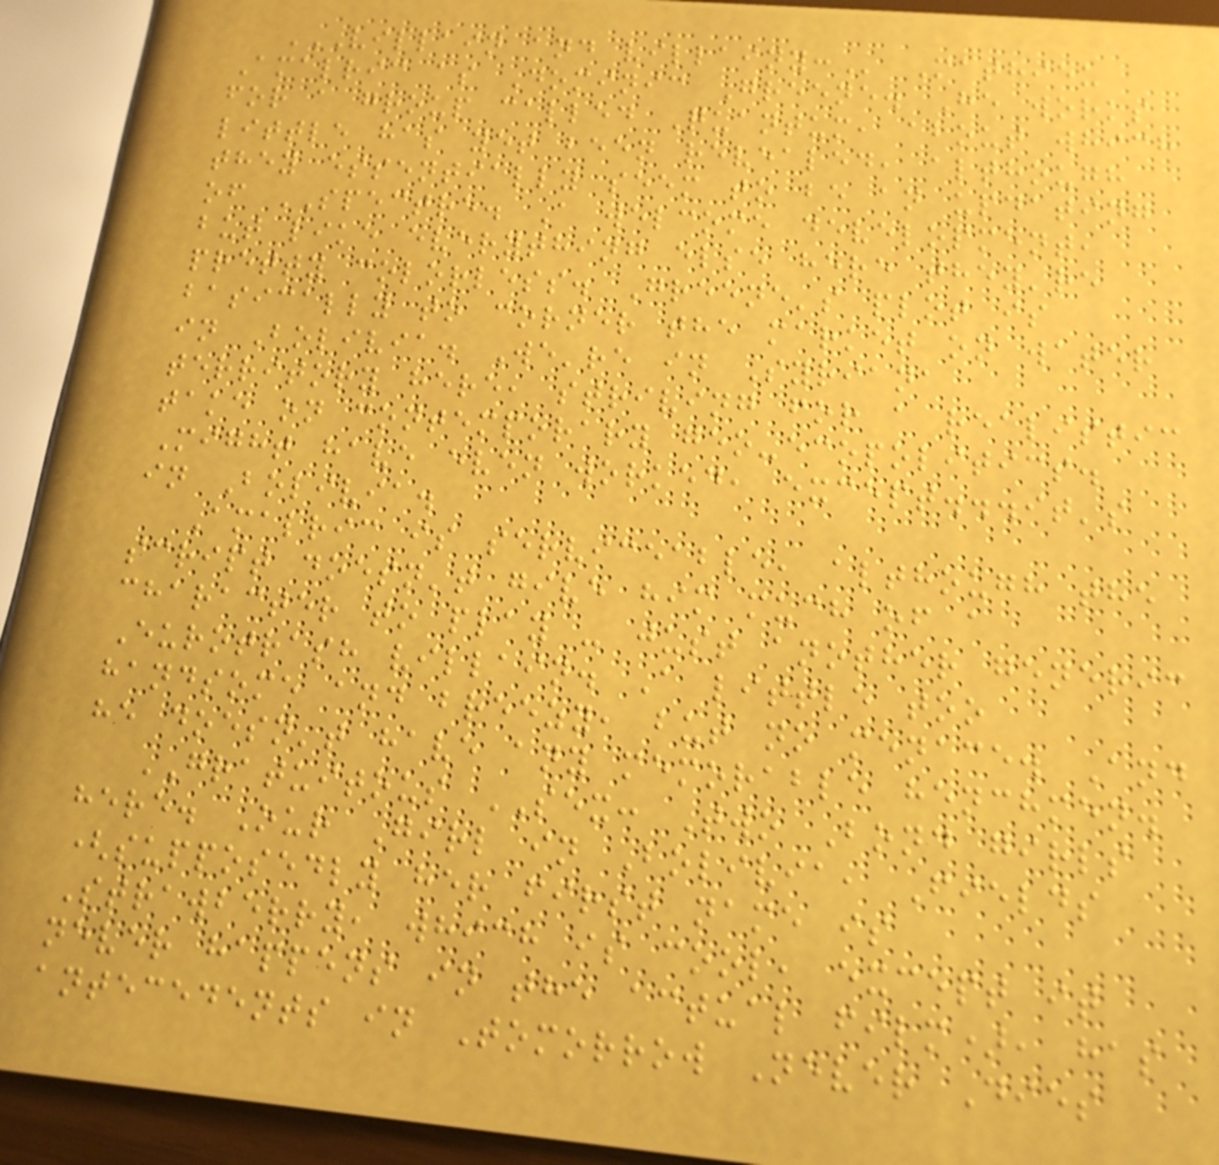VILLAIN AND VILLAINY: Mathieu
Amalric as Dominic Greene. He works
for a group called Quantum, about which
little has yet been revealed, although
they essentially seem to be an updating
of SPECTRE. A welcome development,
but like everything else here they're
pretty colorless. Greene's plot is
basically to corner the market on water
in Bolivia. We're in Syriana
territory here, striving for a realistic
take on contemporary geo-ecopolitics.
Might have even worked, except...it's
in Bolivia.
Amalric is serviceable, although the
script doesn't give him much of a
character to play - just another generic
Eurotrash villain. A little too
handsome and breezy, but no menace. And
he doesn't have any memorable henchmen.
GRATUITOUS SEX: Two Bond girls
here. Our Girl in Bolivia, Fields
(supposedly her first name is
Strawberry, which is cool, except it
never happens in the actual film), has
antecedents in Tomorrow Never Dies
